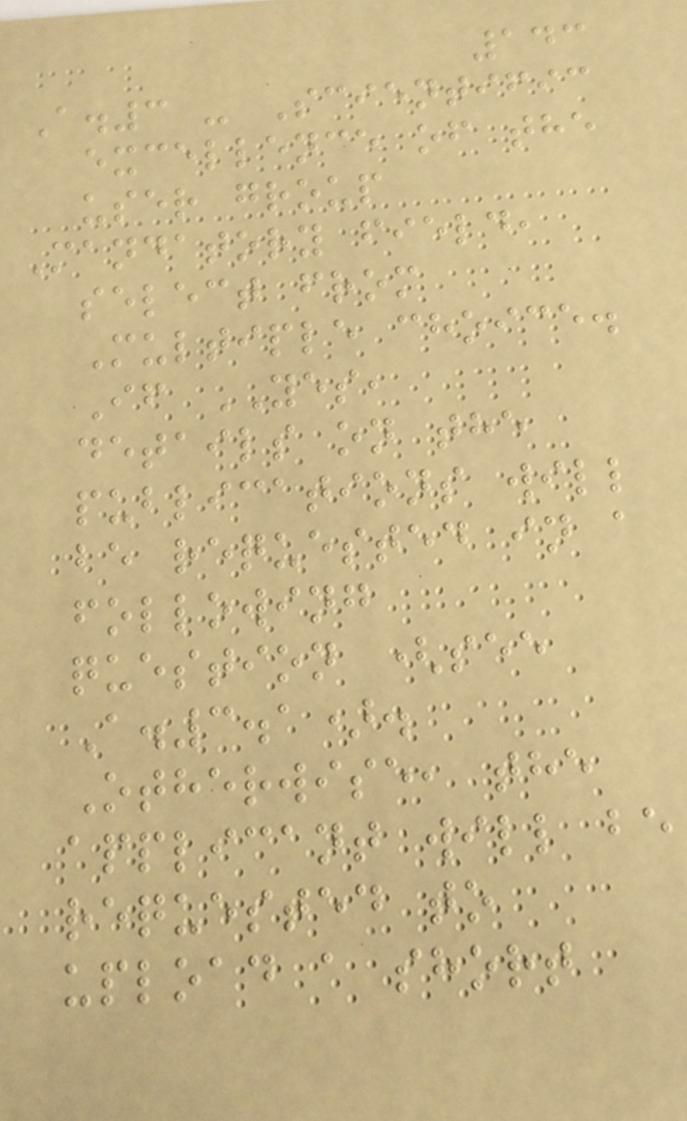143
A.3 - Scientific
excellence of the
user group
Mandatory field,
select from
Multiple choice.
If YES,
details on the
publications will
be requested in a
following
question (see
A.3.1).
Otherwise, the
applicant will be
requested to
upload a short
